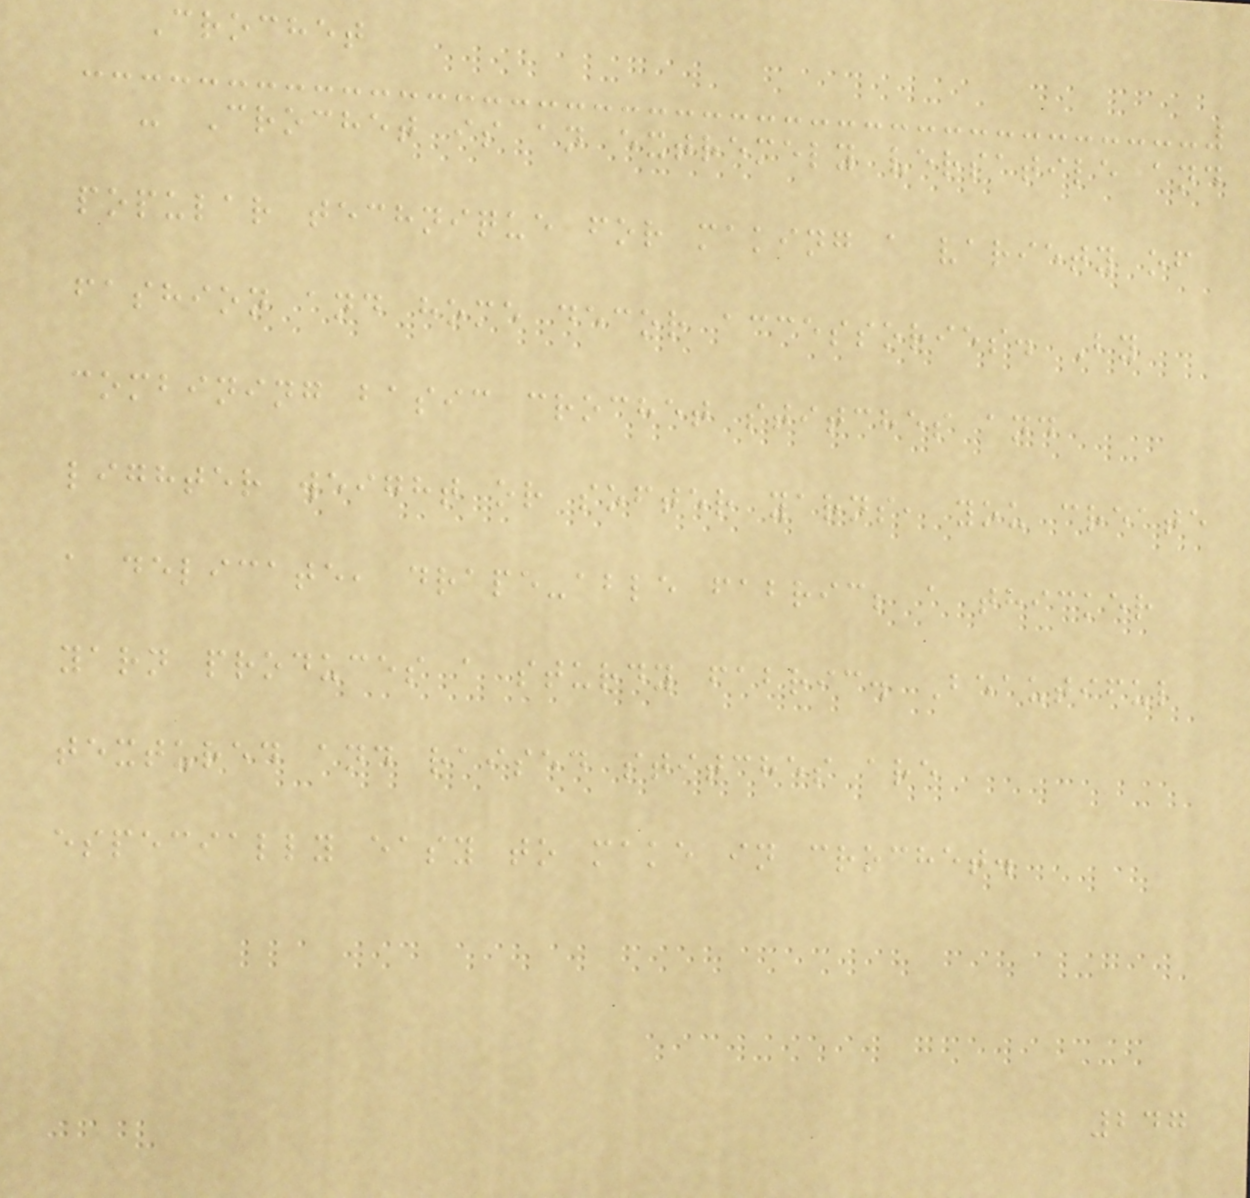Crochet
- Crochet is an extremely versatile and
popular technique for making a variety of
fashion and home decor accessories. By
combining basic crochet stitches and
lighter weight or softer yarns, you create
a delicate, drape-able fabric; a thicker
yarn produces a sturdy fabric. Beautiful
textured and raised stitches are
especially easy to make in crochet.
247
